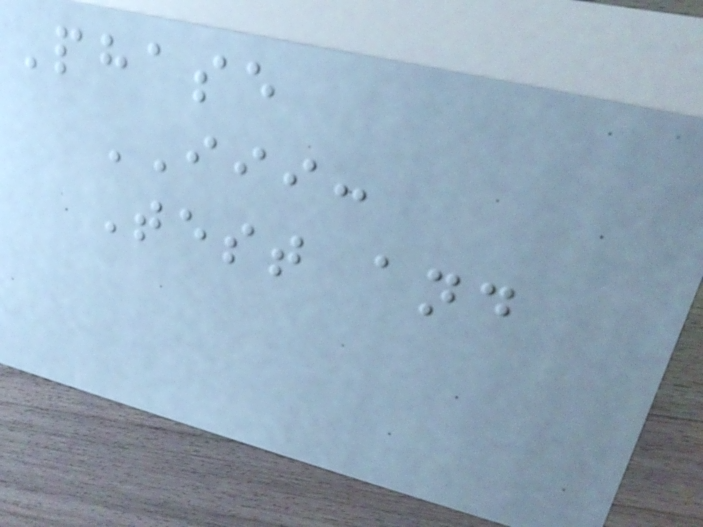Phase
III:
Test and
